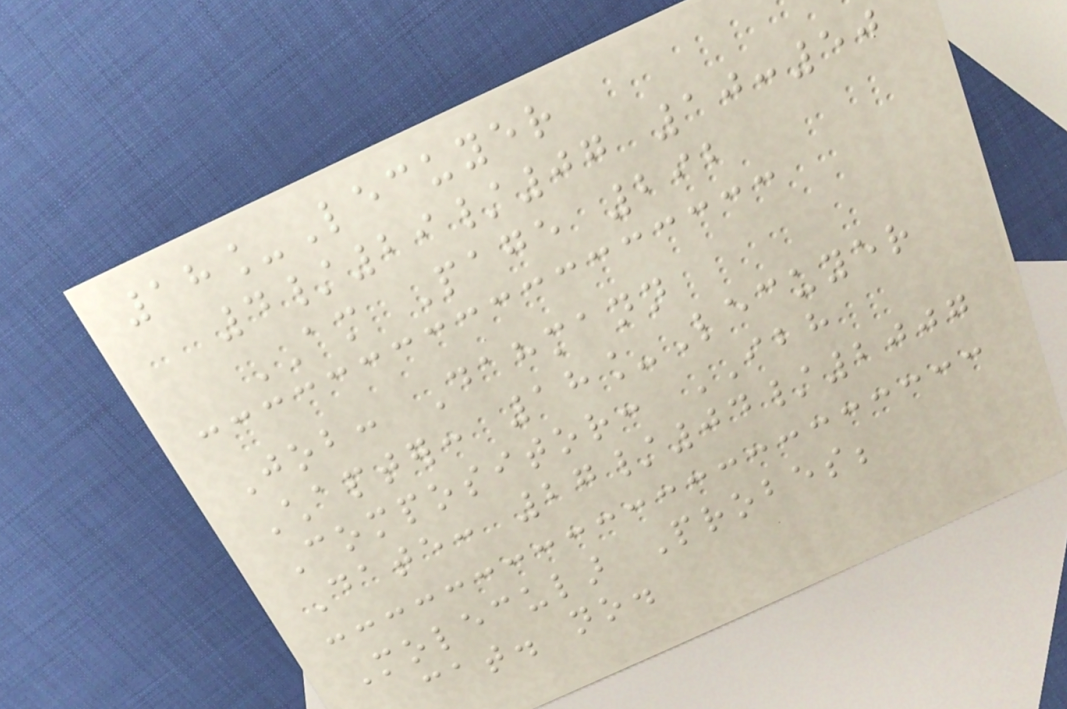18_Lecuyer
4/29/07 10:50
AM Page 292
Job: Dahmann
Chapter: 18_Lecuyer
Compositor: IBH
Date: 27/04/2007
Molecular Probes;
cat. no.
